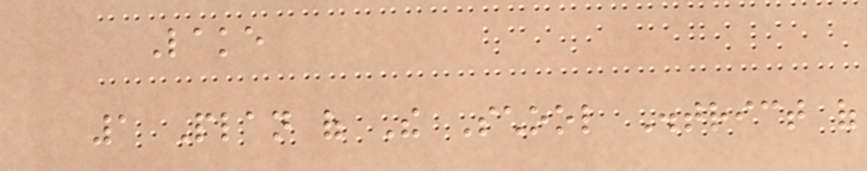Lake
1 Plan of The School District of
